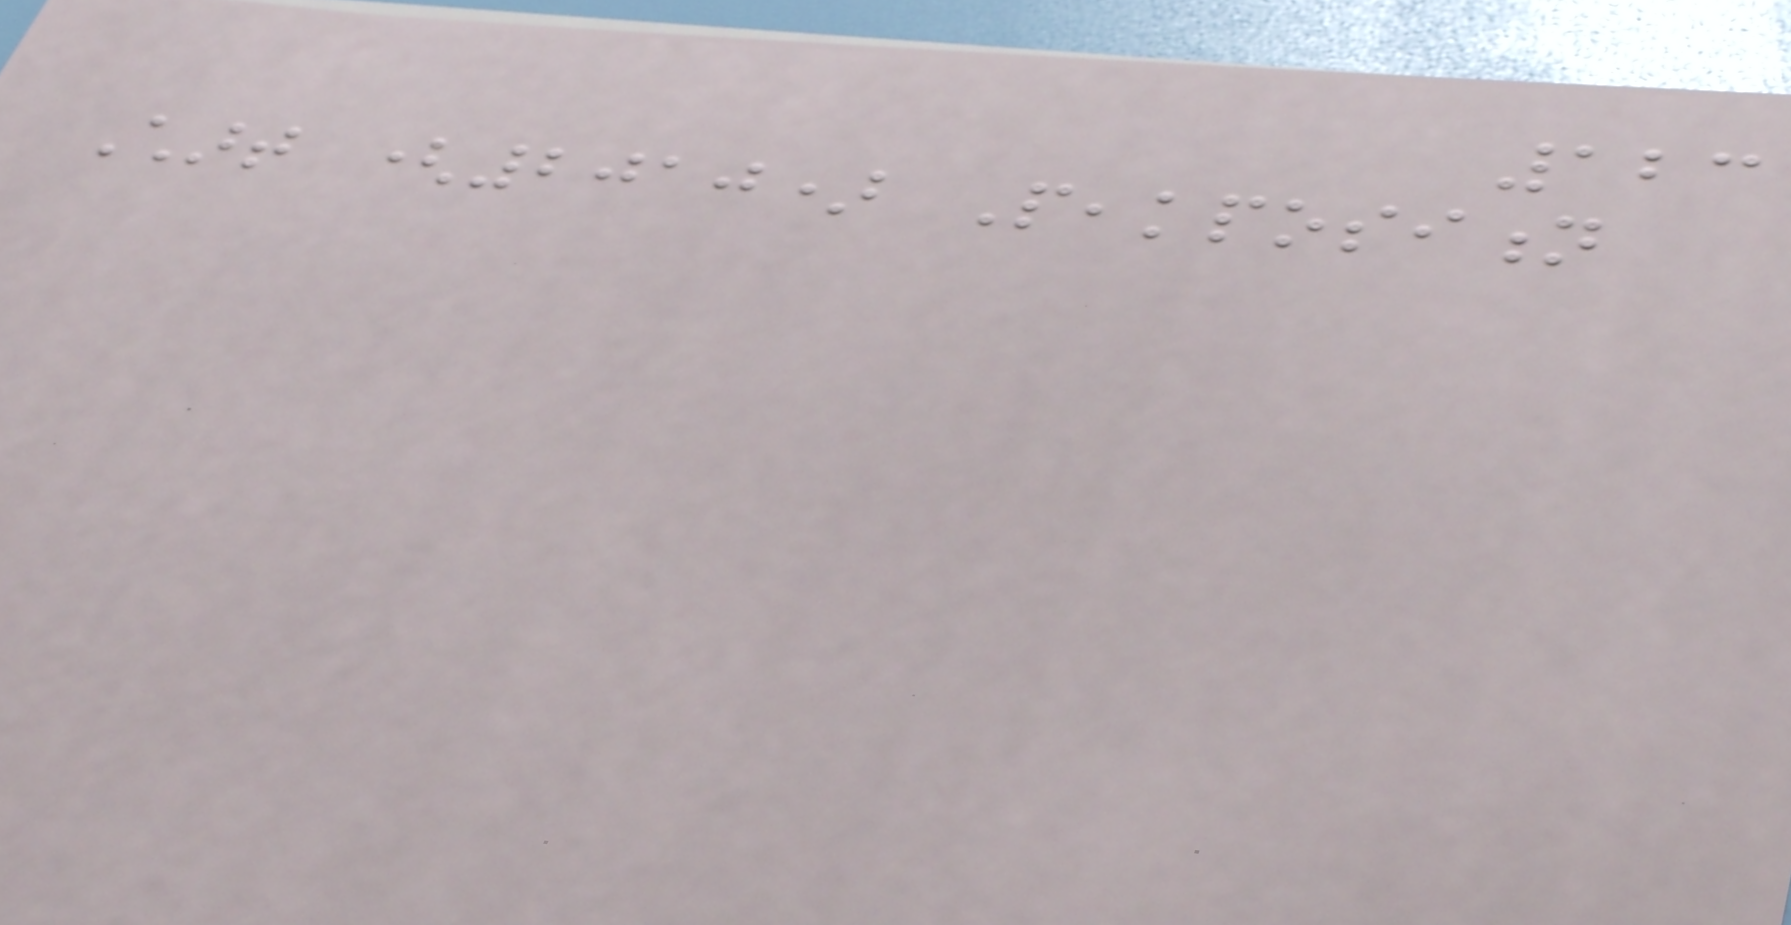123
Chart (2010) Peakposition
